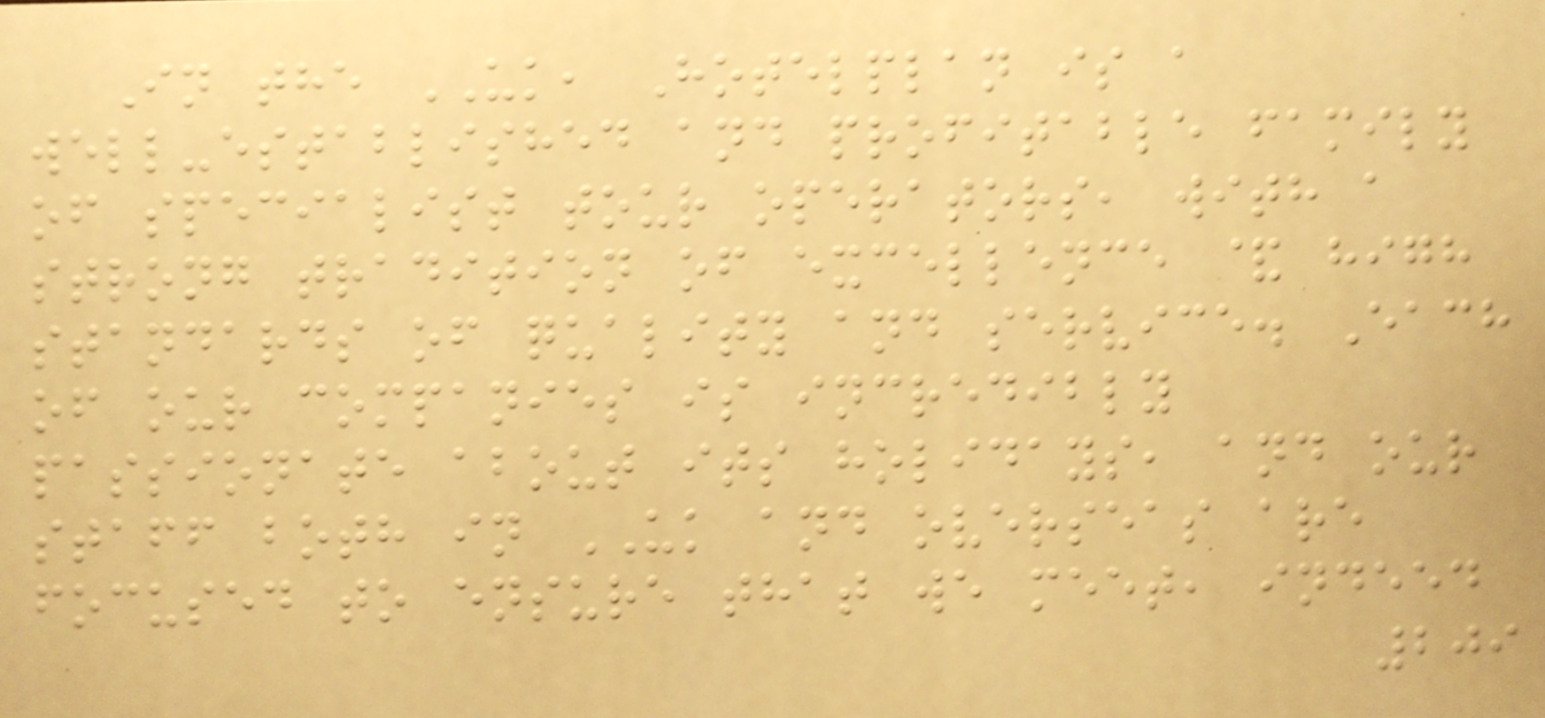In the UK, Hotelplan is a
well-established and profitable family
of specialist tour operators, with a
strong tradition of excellence & high
standards of quality and service. Each
of our companies is incredibly
passionate about its holidays, and our
staff both in UK and overseas are
focused to ensure that we meet, indeed
209
